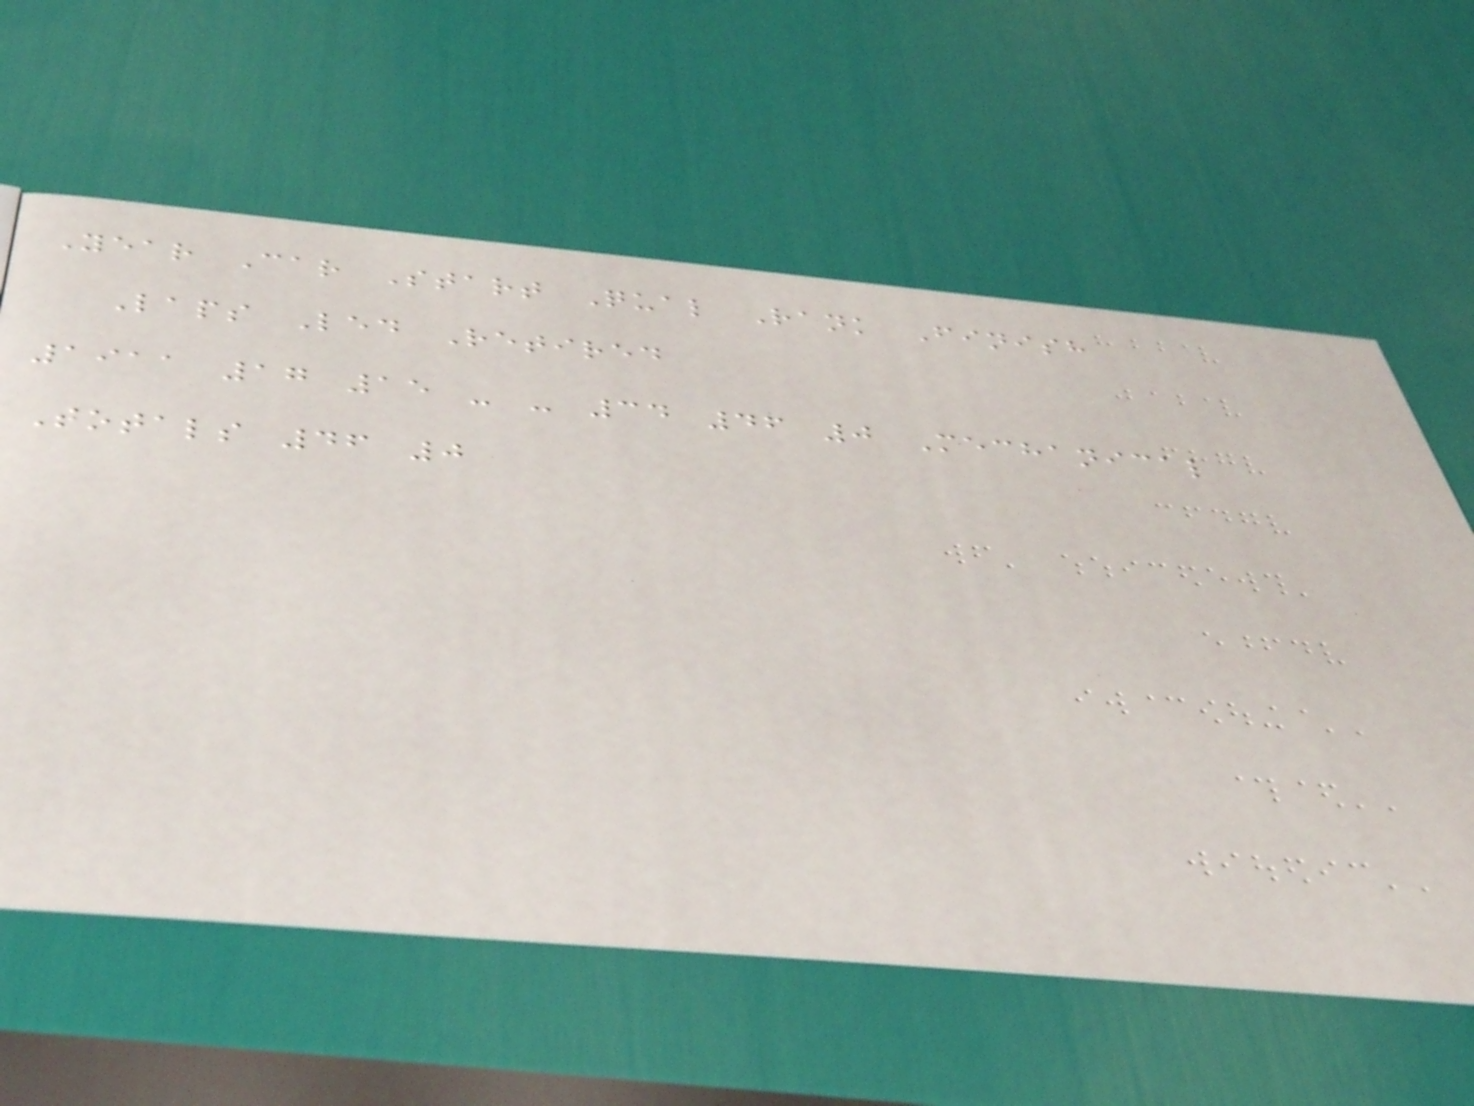Year Car Start Qual Rank Finish
Laps Led Retired
1911 17 15 - - 34 46 0 Mechanical
Totals 46 0
